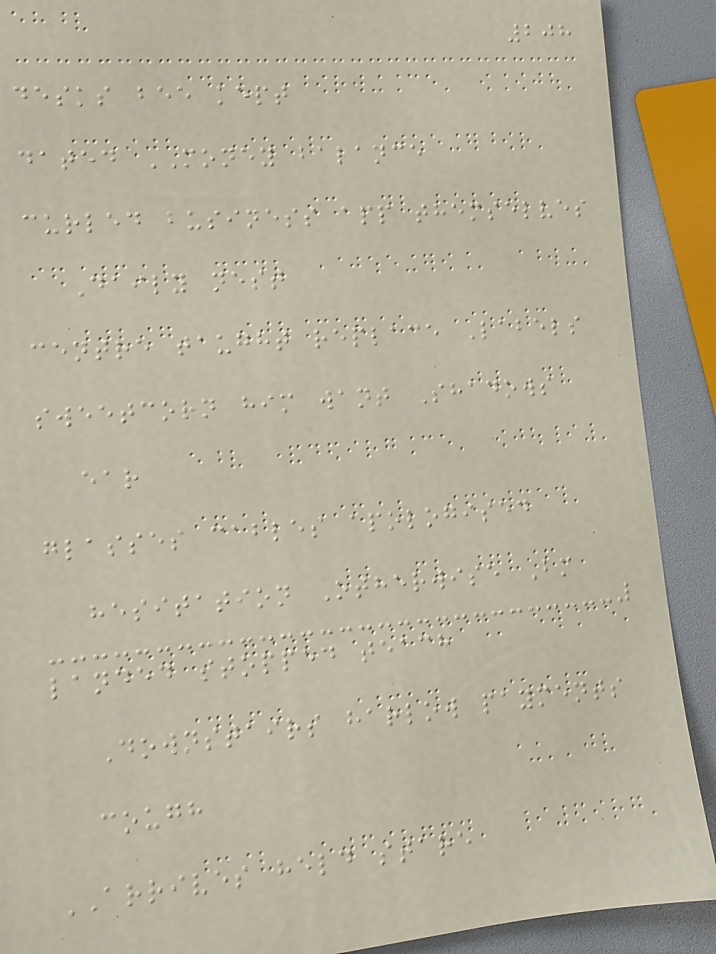208
desks bee kept
dated MONEY balance
curled business app themselves
Daily nest
centre taught replace Labels
sweetcorn him want Shadows
ear
glasses cables apologised
hesitation Otherwise Bm
landed stopped teach
Downstairs harlow payments
cough
ARRIVES held stare
